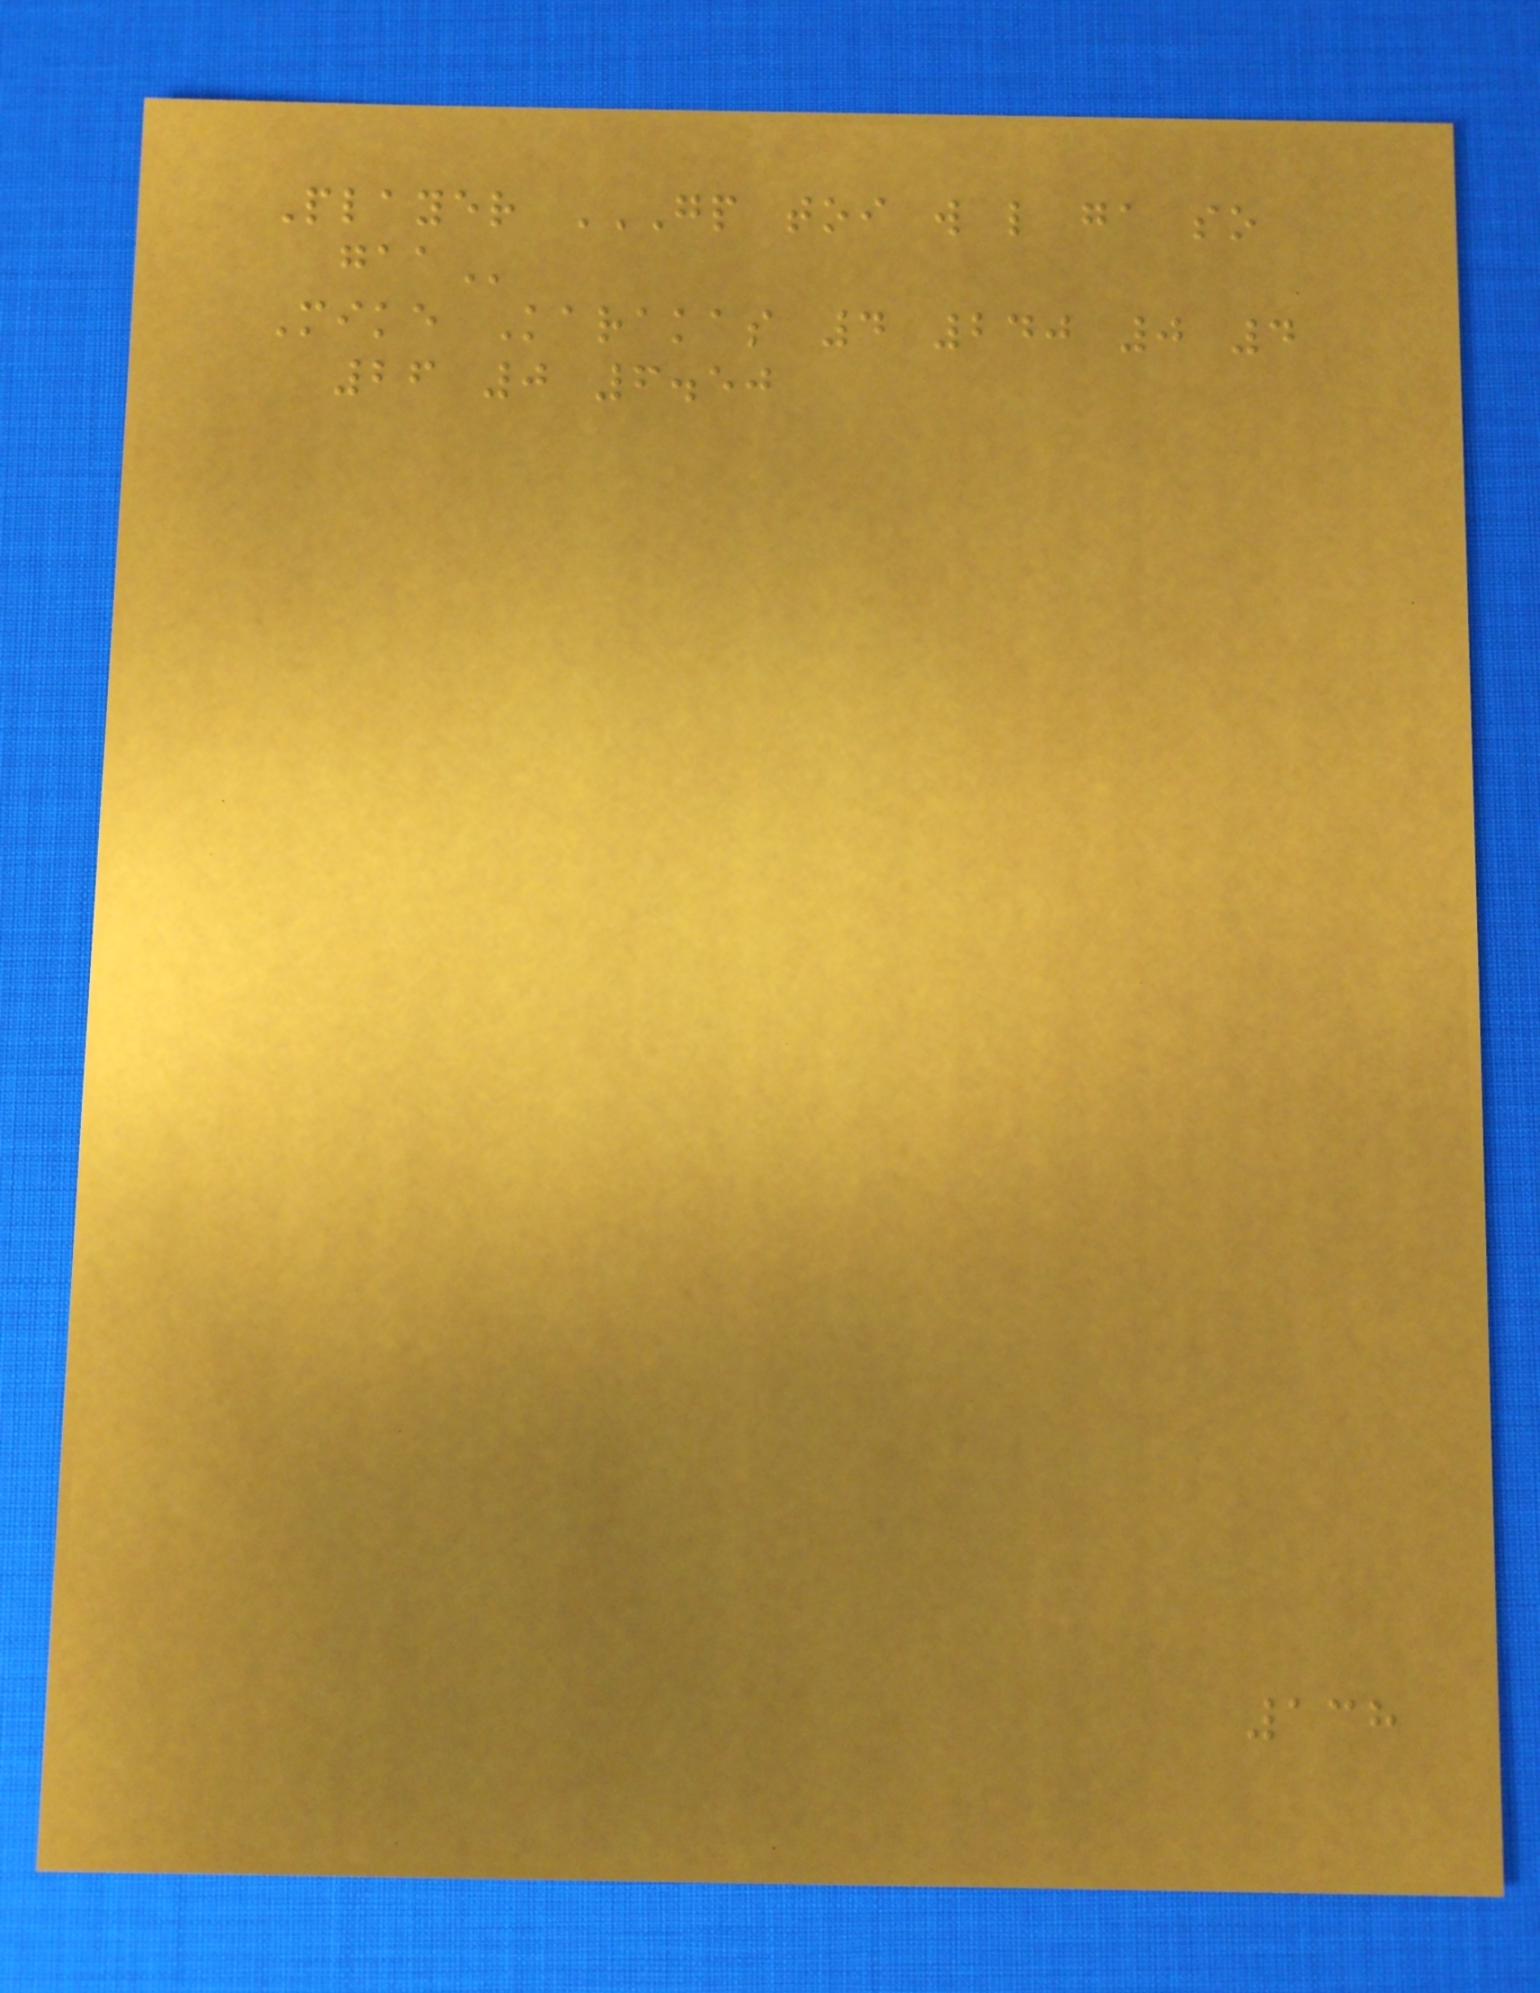Player GP TOI W L GA SO
GAA
Mike Karakas 4 240 0 4
26 0 6.50
138
